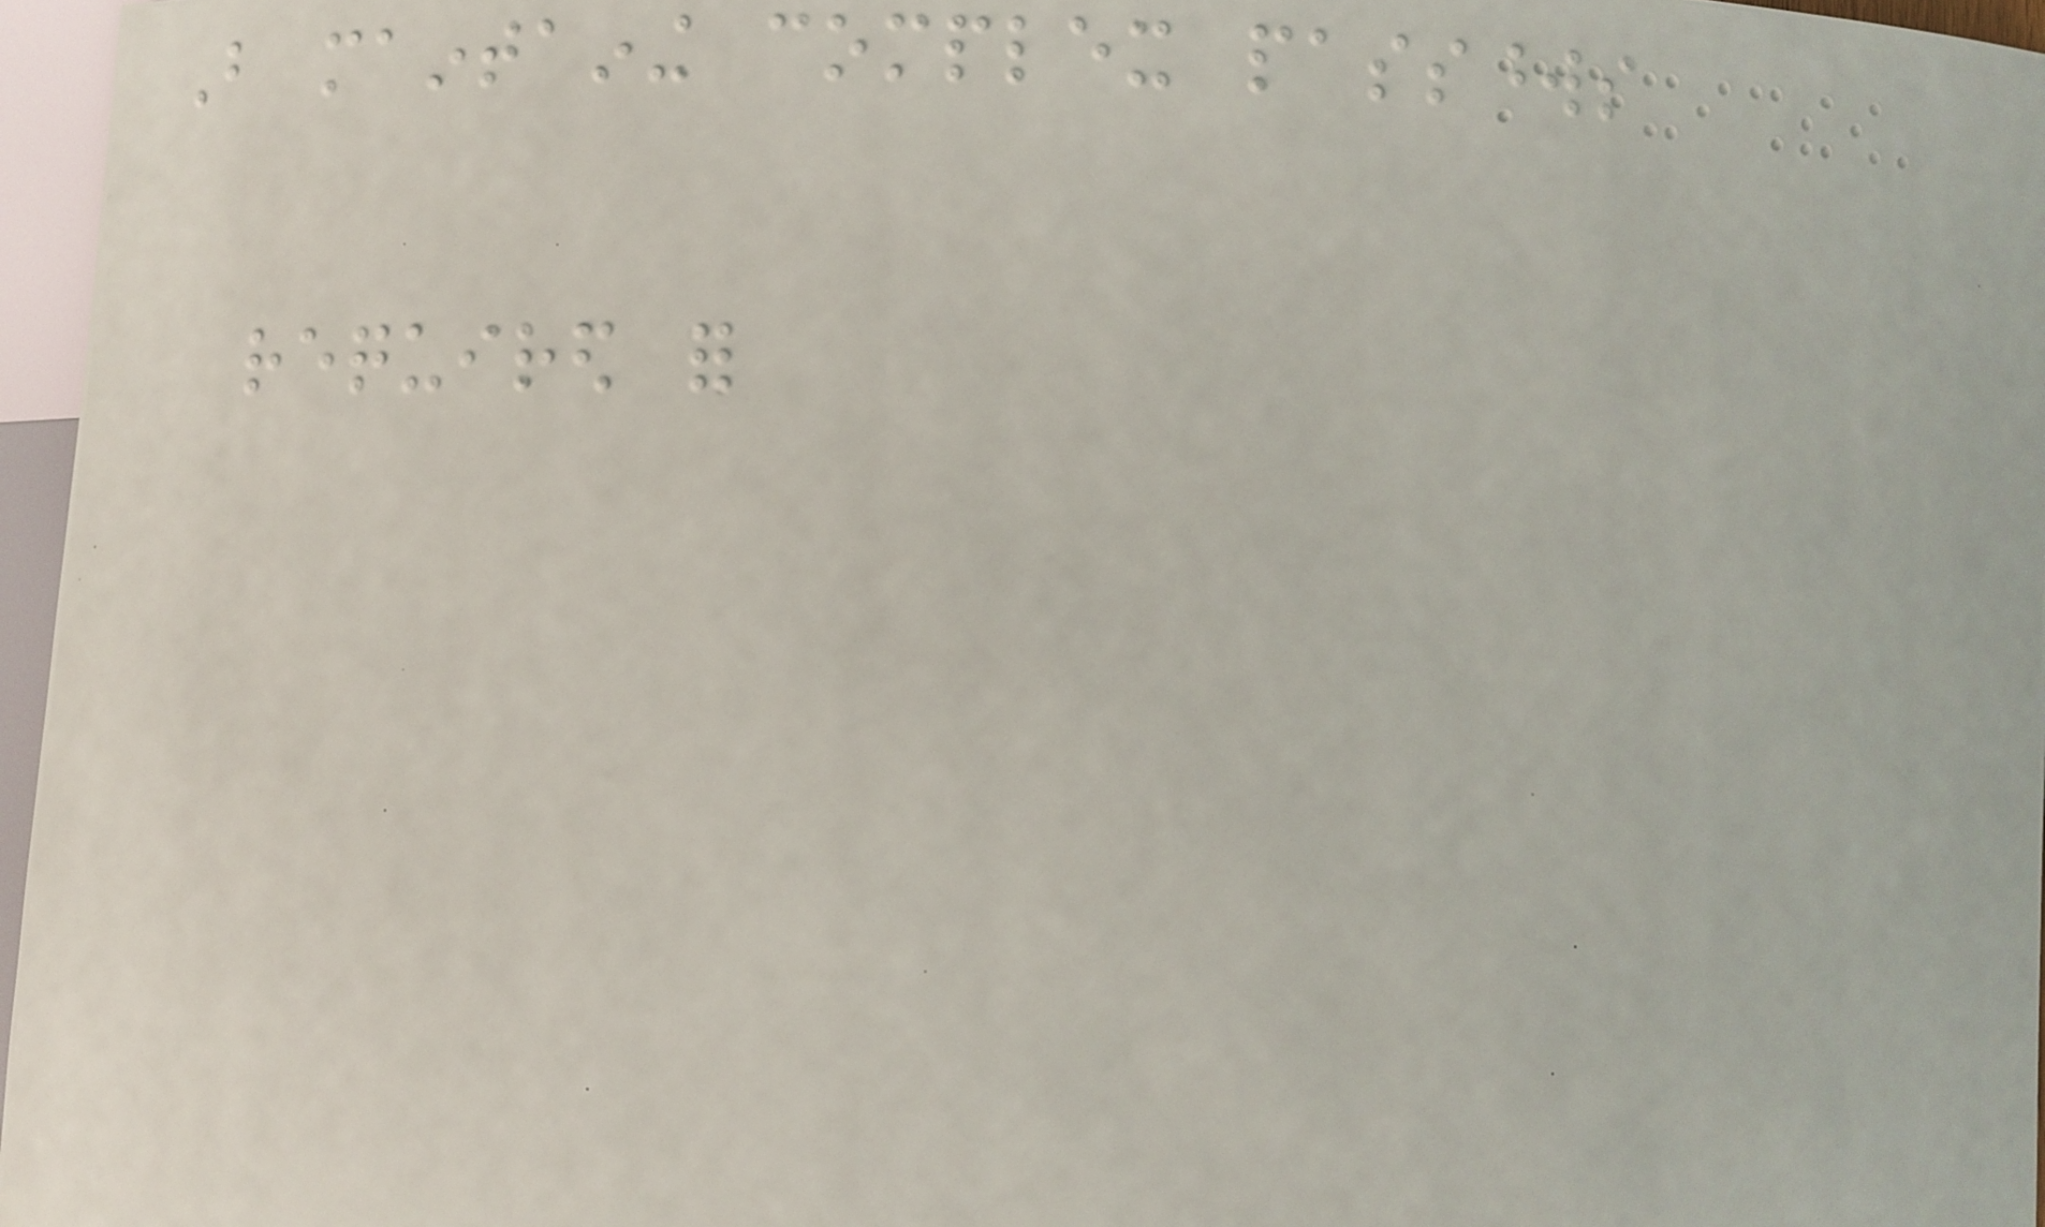But maintaining complex passwords
required for
